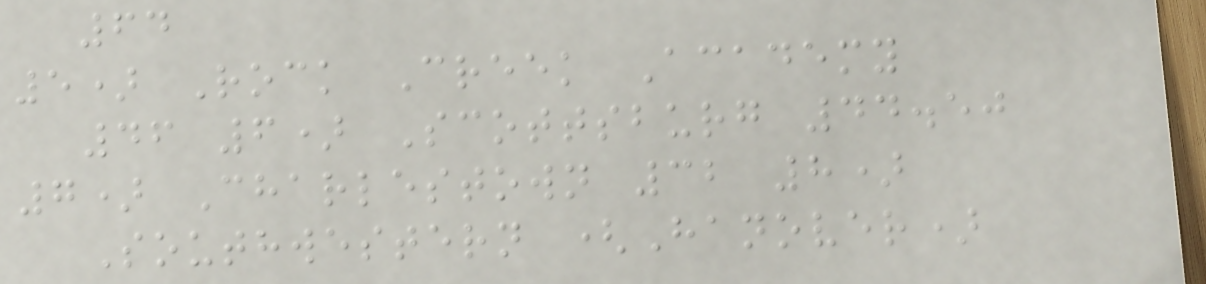64
5) Rock Creek Academy
46 6) Scottsburg 44.50
7) Charlestown 32 8)
Southwestern (Hanover)
